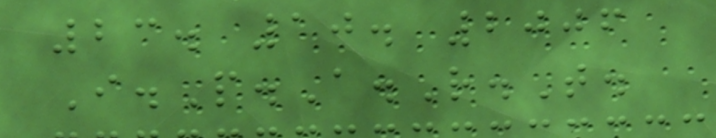23. 10. 2006
I.P.A.R.T.
